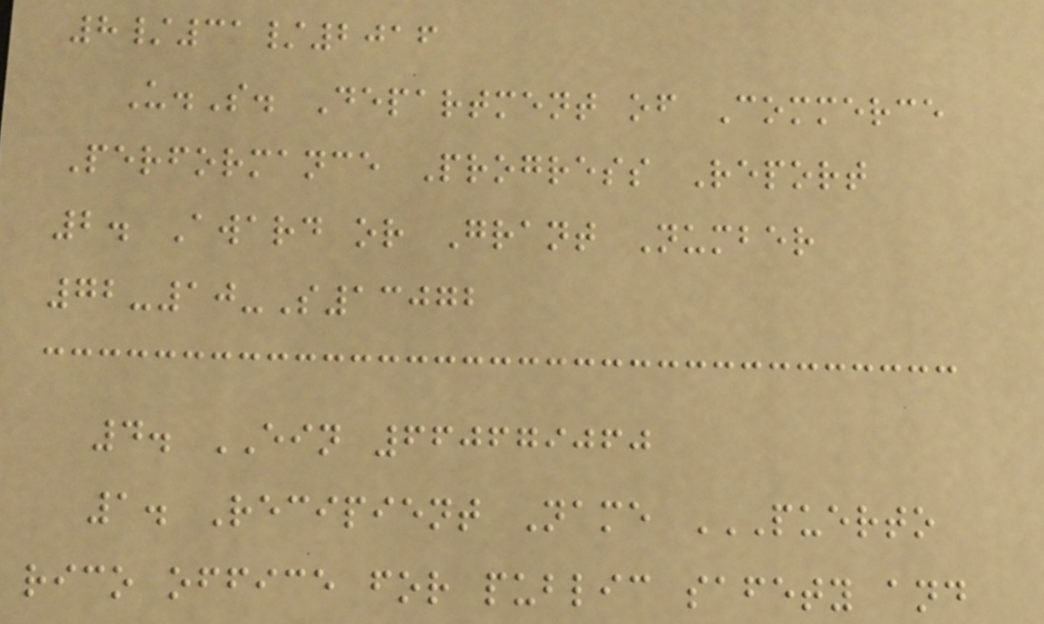8/31/2016
U.S. Department of Commerce
Performance Progress Report
2. Award or Grant Number
72-10-S13072
4. EIN 660679060
1. Recipient Name PUERTO
RICO OFFICE FOR PUBLIC SAFETY AND
